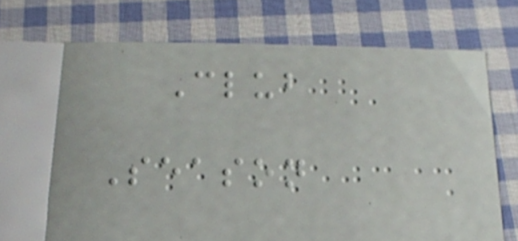Club
Season
